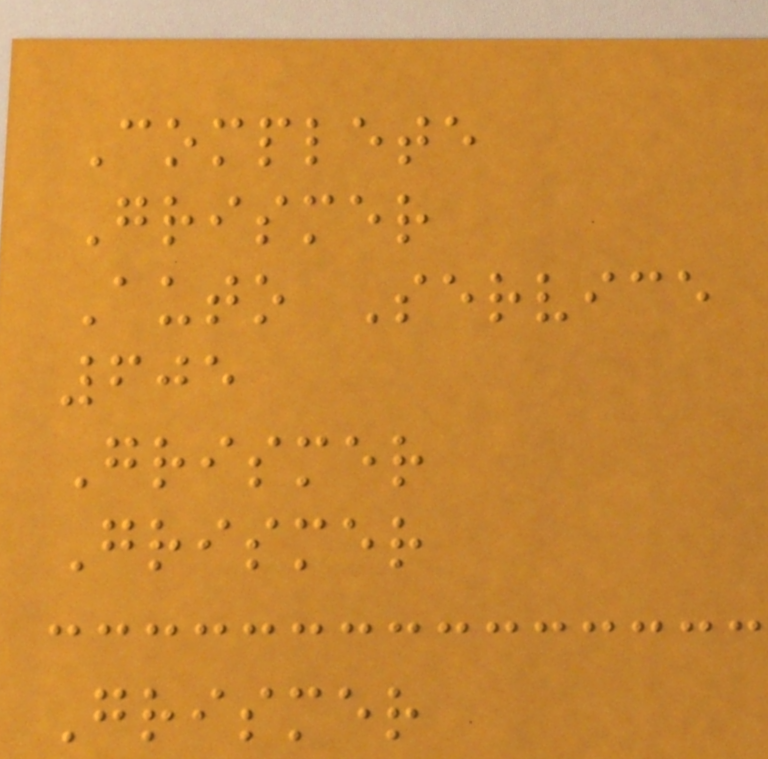Complete
Grismer
Auto Service
605
Grismer
Grismer
Grismer
